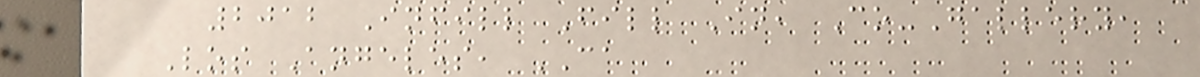2012 Infill Fill In, Co-Gallery,
Los Angeles, CA
